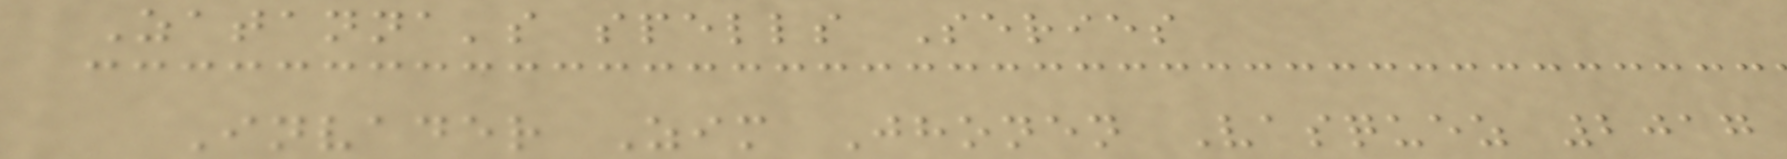Zatanna's spells Series
Invader Zim Jhonen Vasquez 2017
